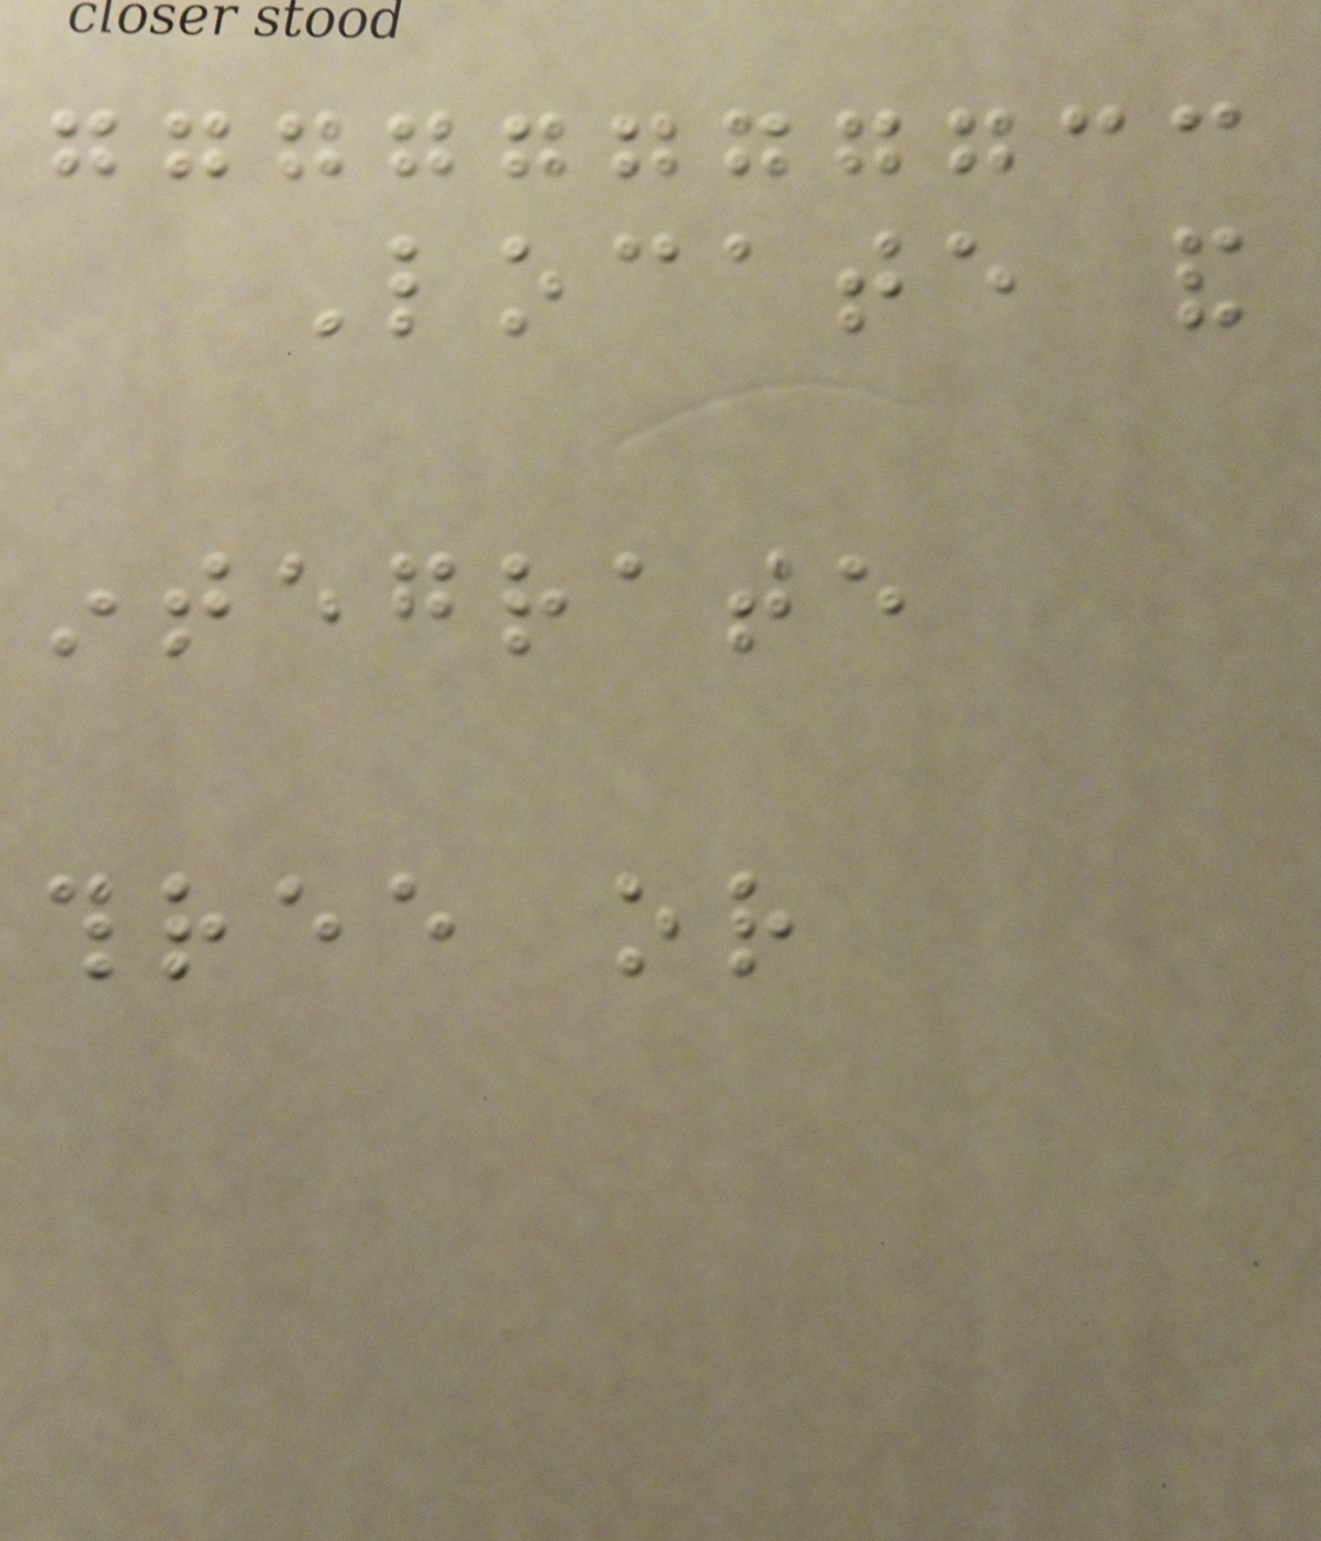Locate and
integrate
three or
